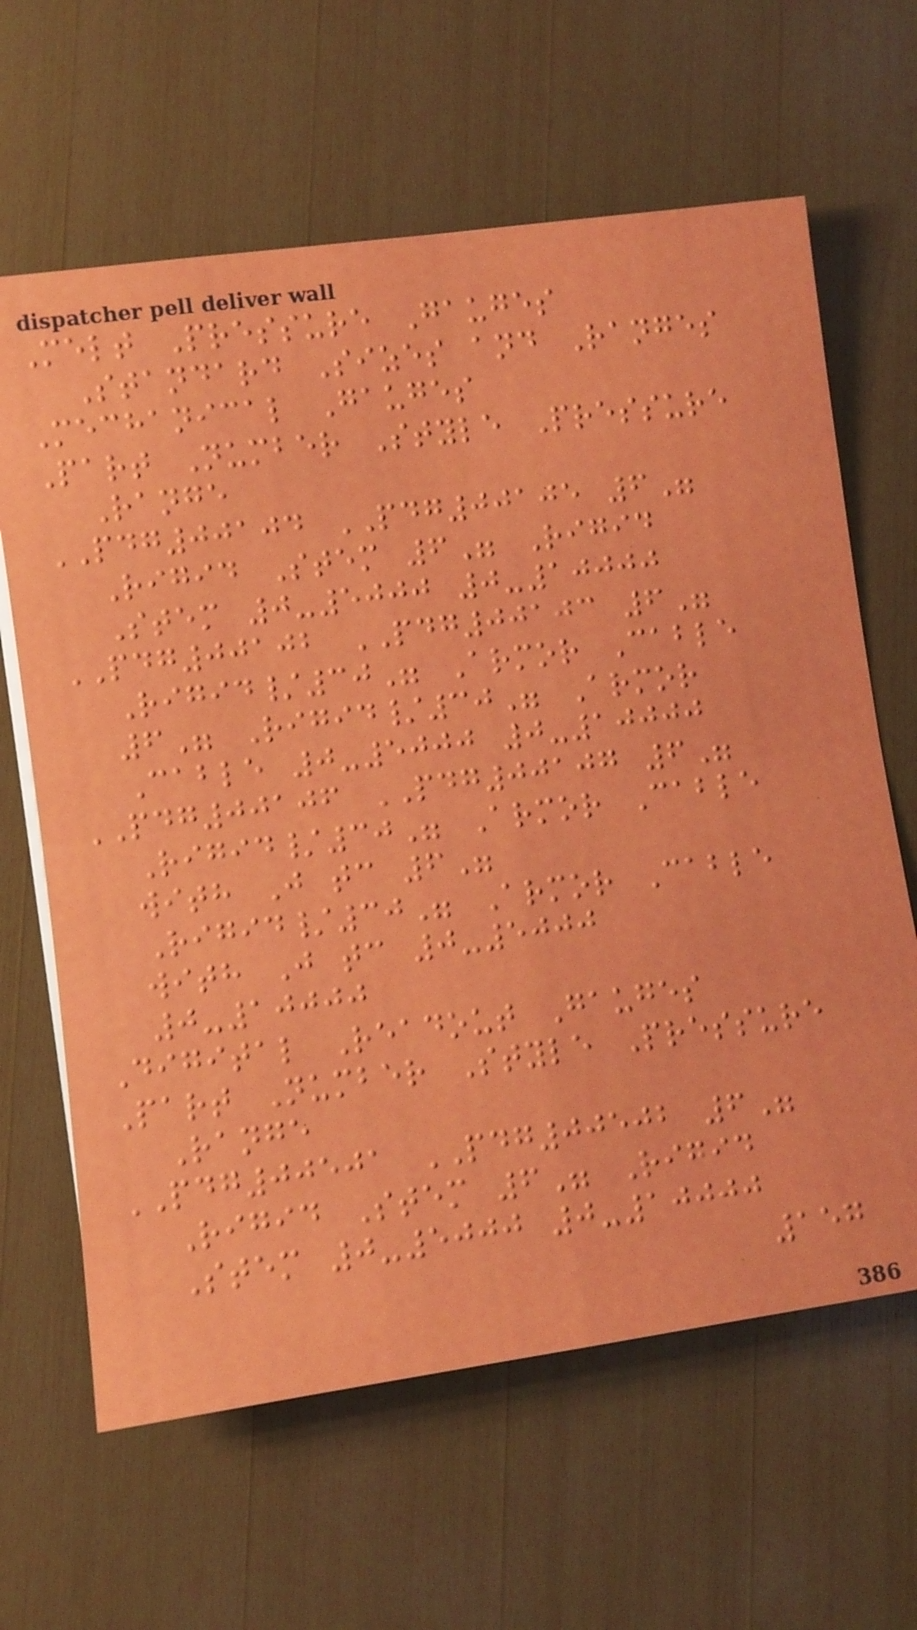Melt Pressure Gauges
Standard Sizes and Ranges
Mechanical Gauges
Part Number Style Pressure
Range
PDG00104 PDG00105 6"
Rigid Stem 6" Rigid
Stem 0-5000 0-10000
PDG00102 PDG00103 6"
Rigid/30" Armor Cable
6" Rigid/30" Armor
Cable 0-5000 0-10000
PDG00106 PDG00107 6"
Rigid/30" Armor Cable
with J tc 6"
Rigid/30" Armor Cable
with J tc 0-5000
0-10000
Digital Readout Gauges
Part Number Style Pressure
Range
PDG00501 PDG00502 6"
Rigid Stem 6" Rigid
Stem 0-5000 0-10000
157
